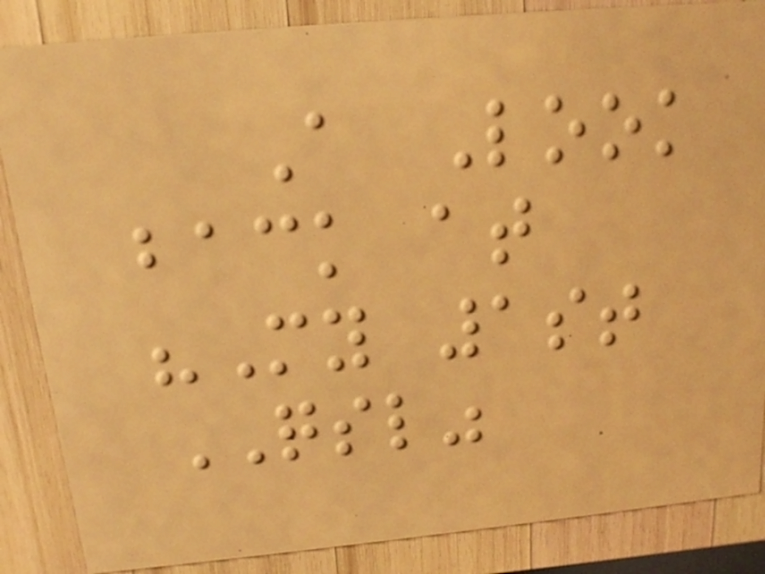A Look
back at
"My 1st
QSL"
